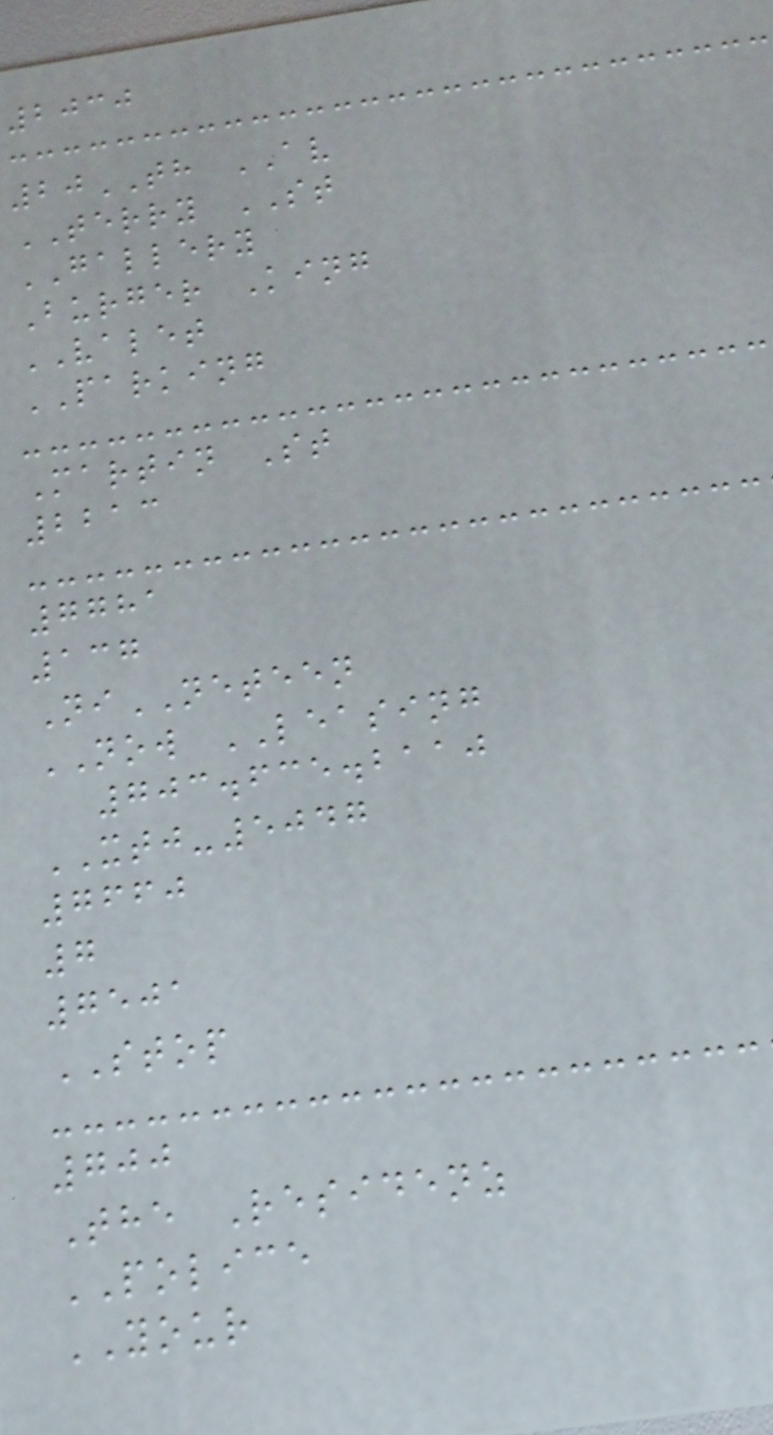2030
20TH AV
TERRY ST
GALLERY
Burger King
VALET
PARKING
Martin St
2213
7781
137
NiNETEEN
NOW LEASING
703.635.2110
XTJ-5047
7660
7
7501
STOP
700
The Residenz
POLICE
YOUR
